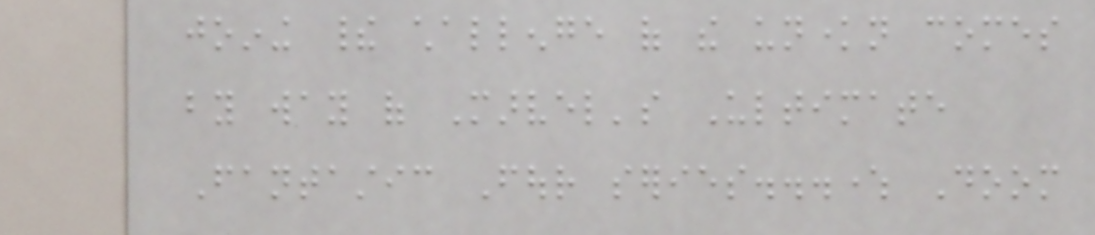joining their challenge of the unknown comes
by way of Marvel's Ultimate
Fantastic Four series...where Doom
